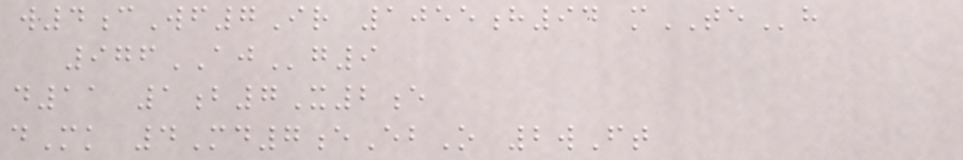w4cWf7Ir 1055h94 mTEh
976AJg9
d11 1b7X2e
dMk 4Md7eEbO 2wFt
